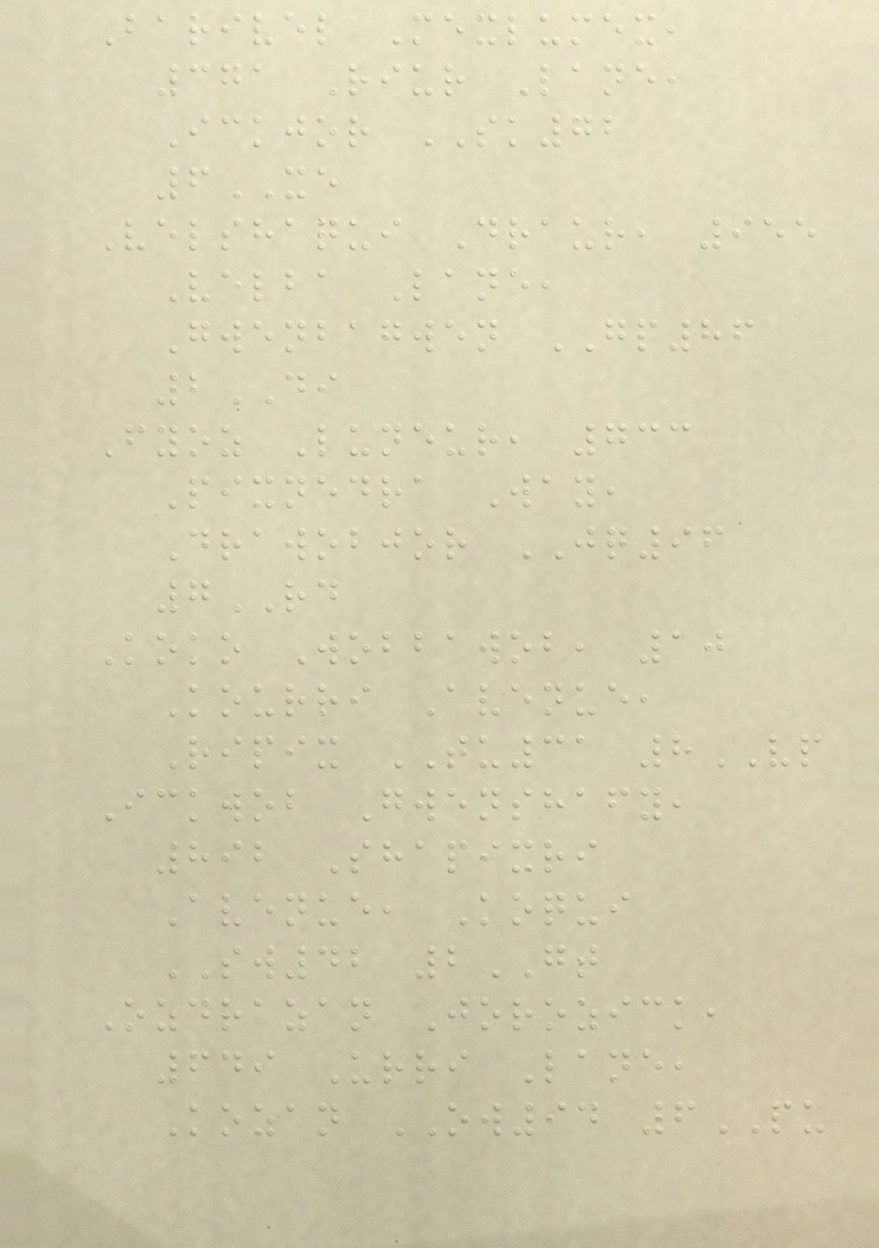Barivel Mexlumex,
371 Riur Lane,
Ickjor SK72
6XE
Velshaqui Draur, 955
Velba Lane,
Gwenbagwen GP86
2DI
Fyoz Luneur, 733
Pixnedra Way,
Drawobjor JQ96
7RD
Koko Wobbawob, 10
Kourri Avenue,
Ripix TU31 8VP
Ickwob Gwenshafy,
892 Shapixri
Avenue, Koqui
SW42 2GT
Ozdrazan Jorozick,
649 Urri Lane,
Kozan OW94 6PU
